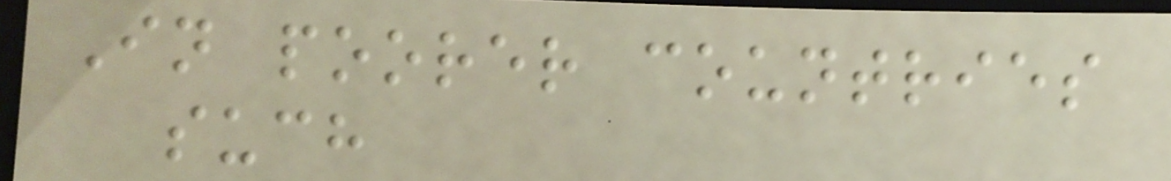In poorer countries
such
